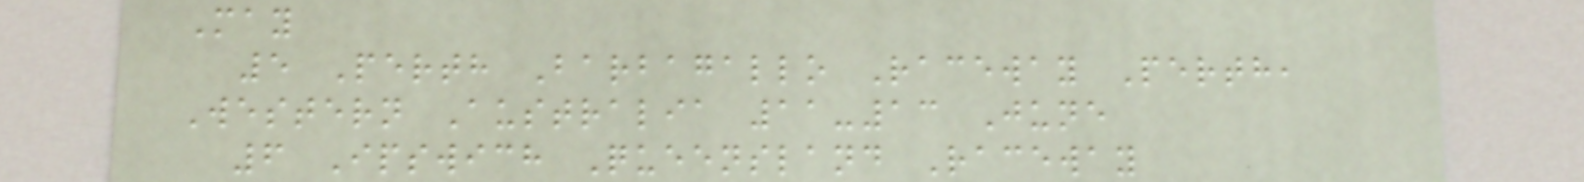May
5 Perth Barbagallo Raceway Perth,
Western Australia 11-13 June
6 Ipswich Queensland Raceway
